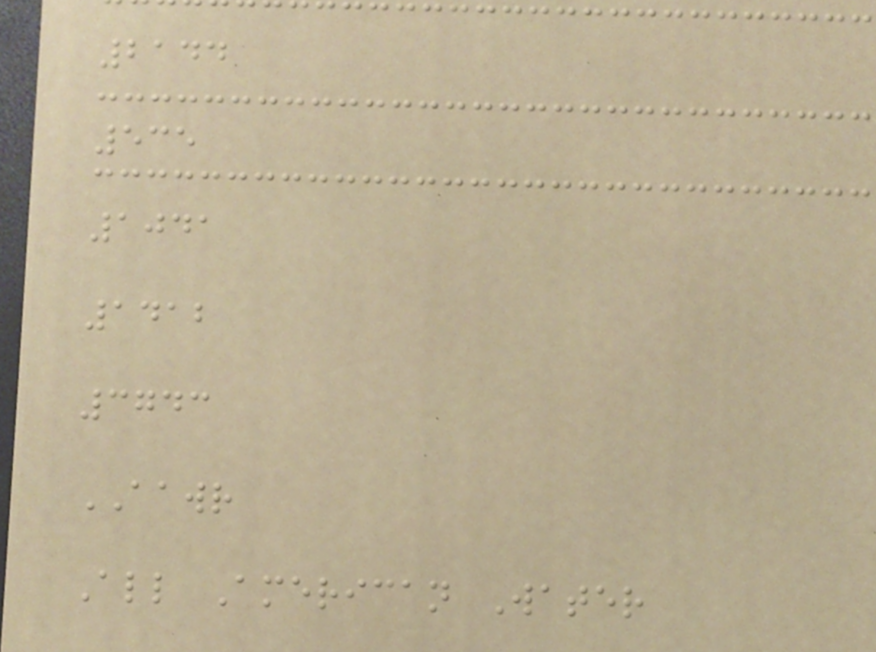2144
535
1041
1412
3743
AAWR
All American Water
